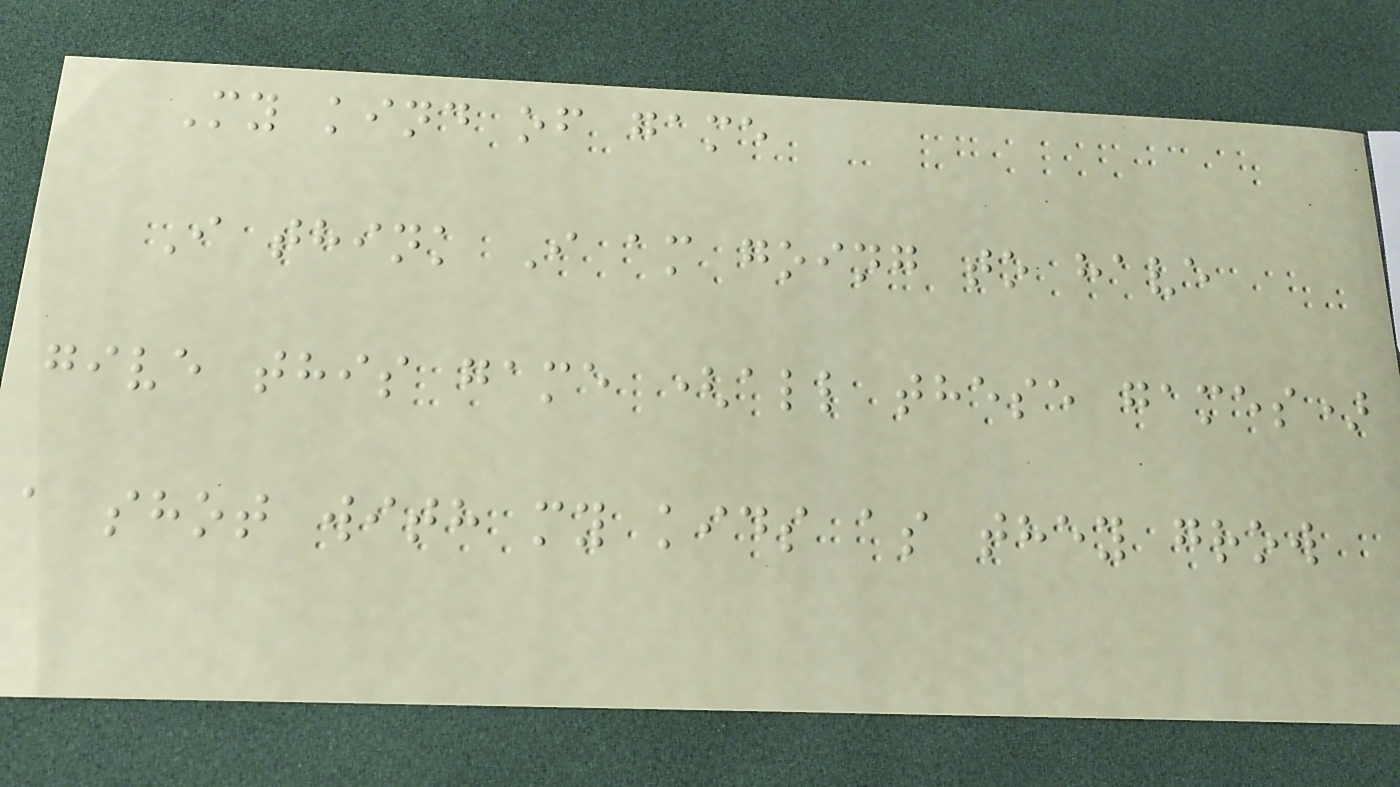My kind of game
I think I am going to have
give this game (all these games)
a shot with my kids as they grow
